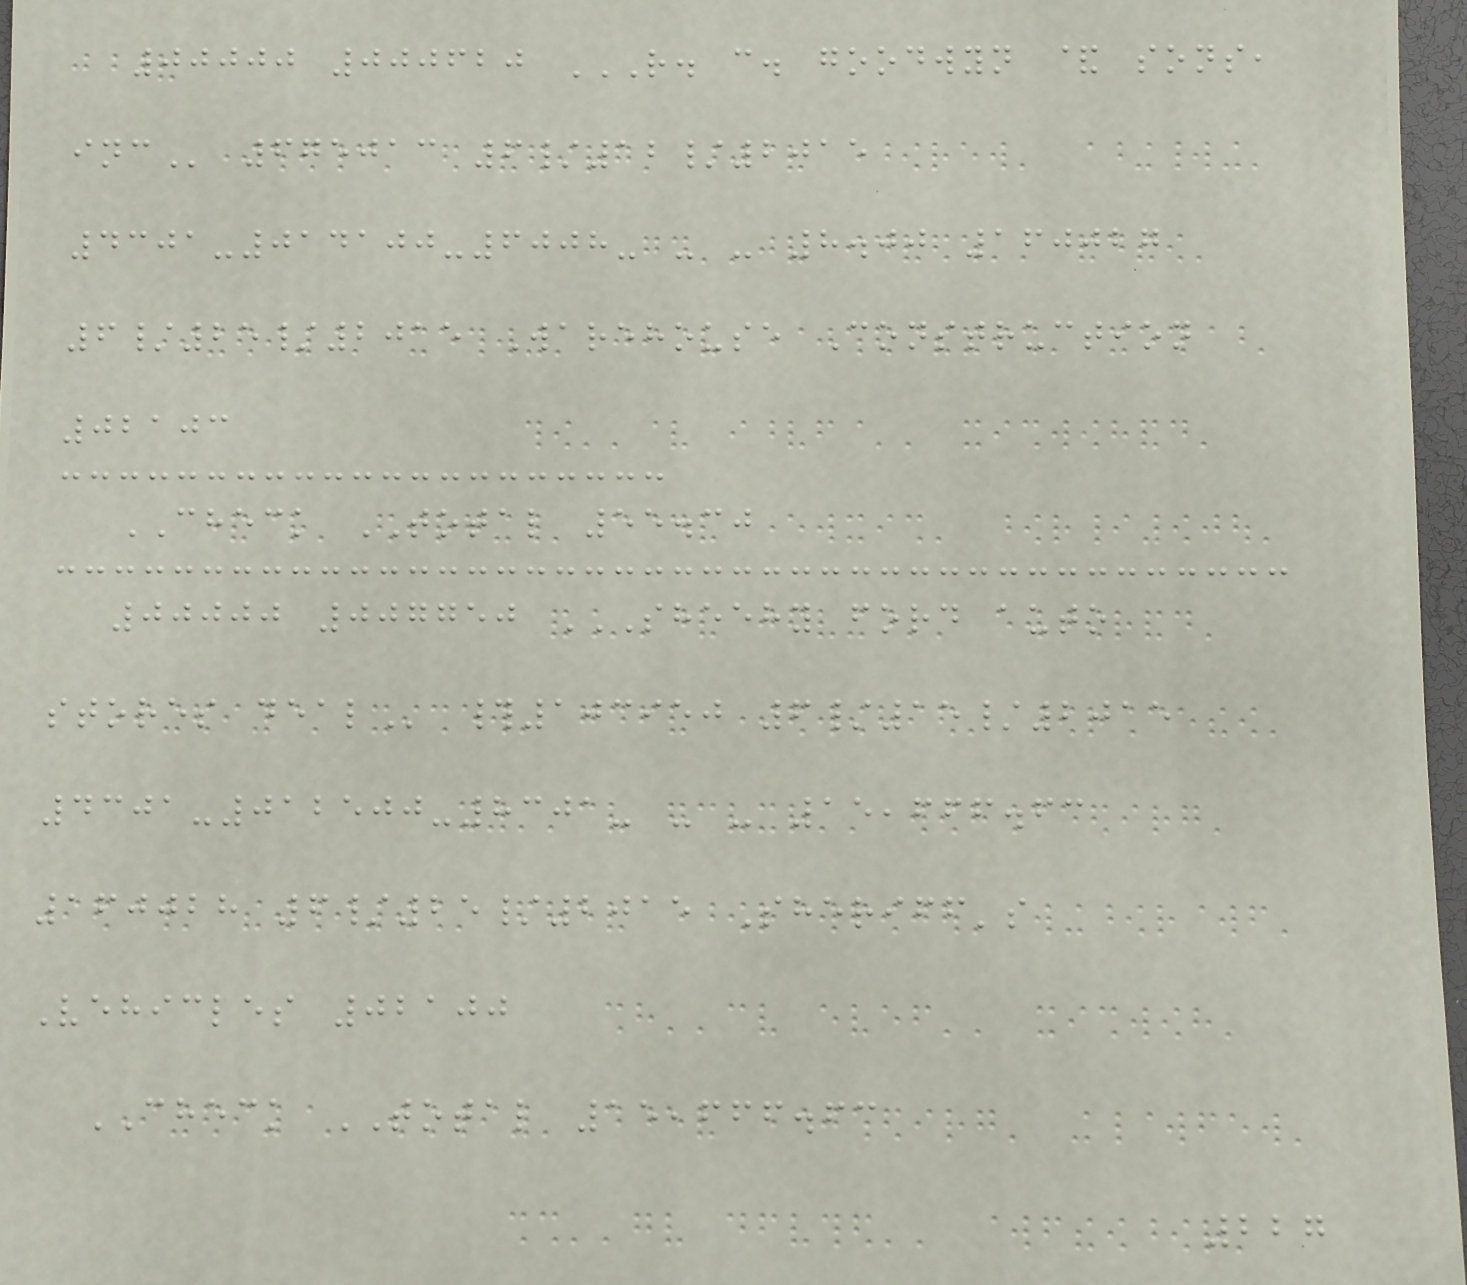00000 000620 R. C. GOODWYN & SONS,
INC 675013 6/12/2015
4301-014100-6008- - - 8.00 160027
6/25/2015 Warehouse Construction
02103
CHECK TOTAL 55.30
00000 007750 SHEEHY FORD AUTO
STORES DEAL #103950 6/15/2015
4301-012500-8301- - - 15,666.63
160028 6/25/2015 Sheriff's
Vehicles 02100
CHECK TOTAL 15,666.63
227
